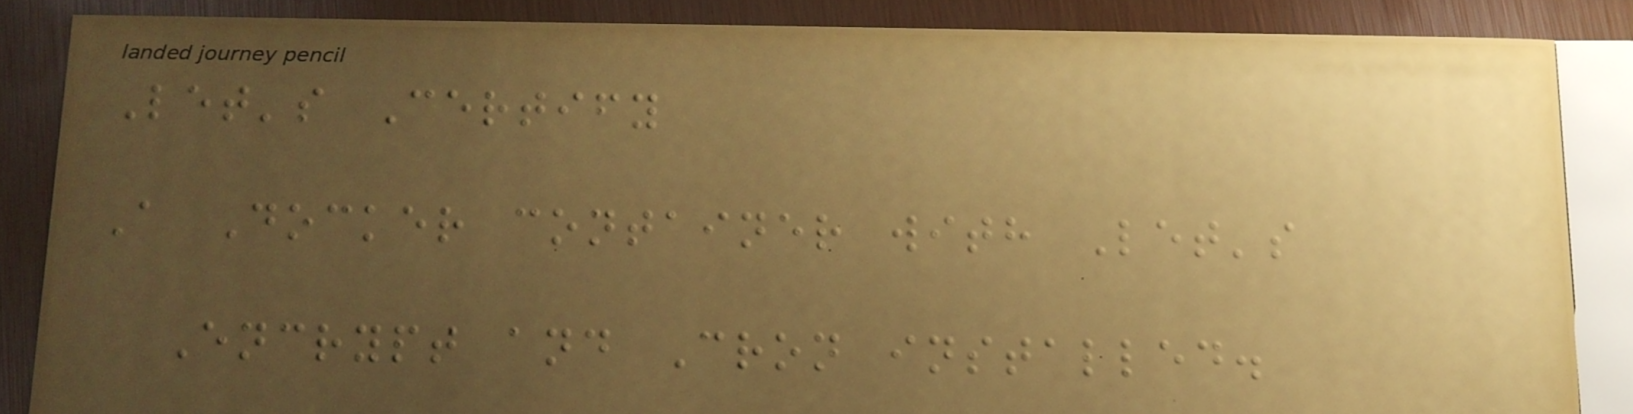Let's Certify
A Docker container with Let's
Encrypt and Cron installed.
